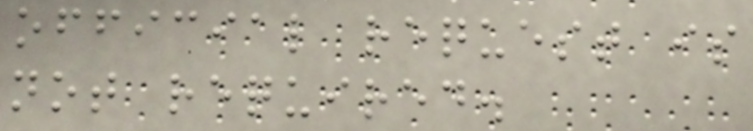official request is
not required.
